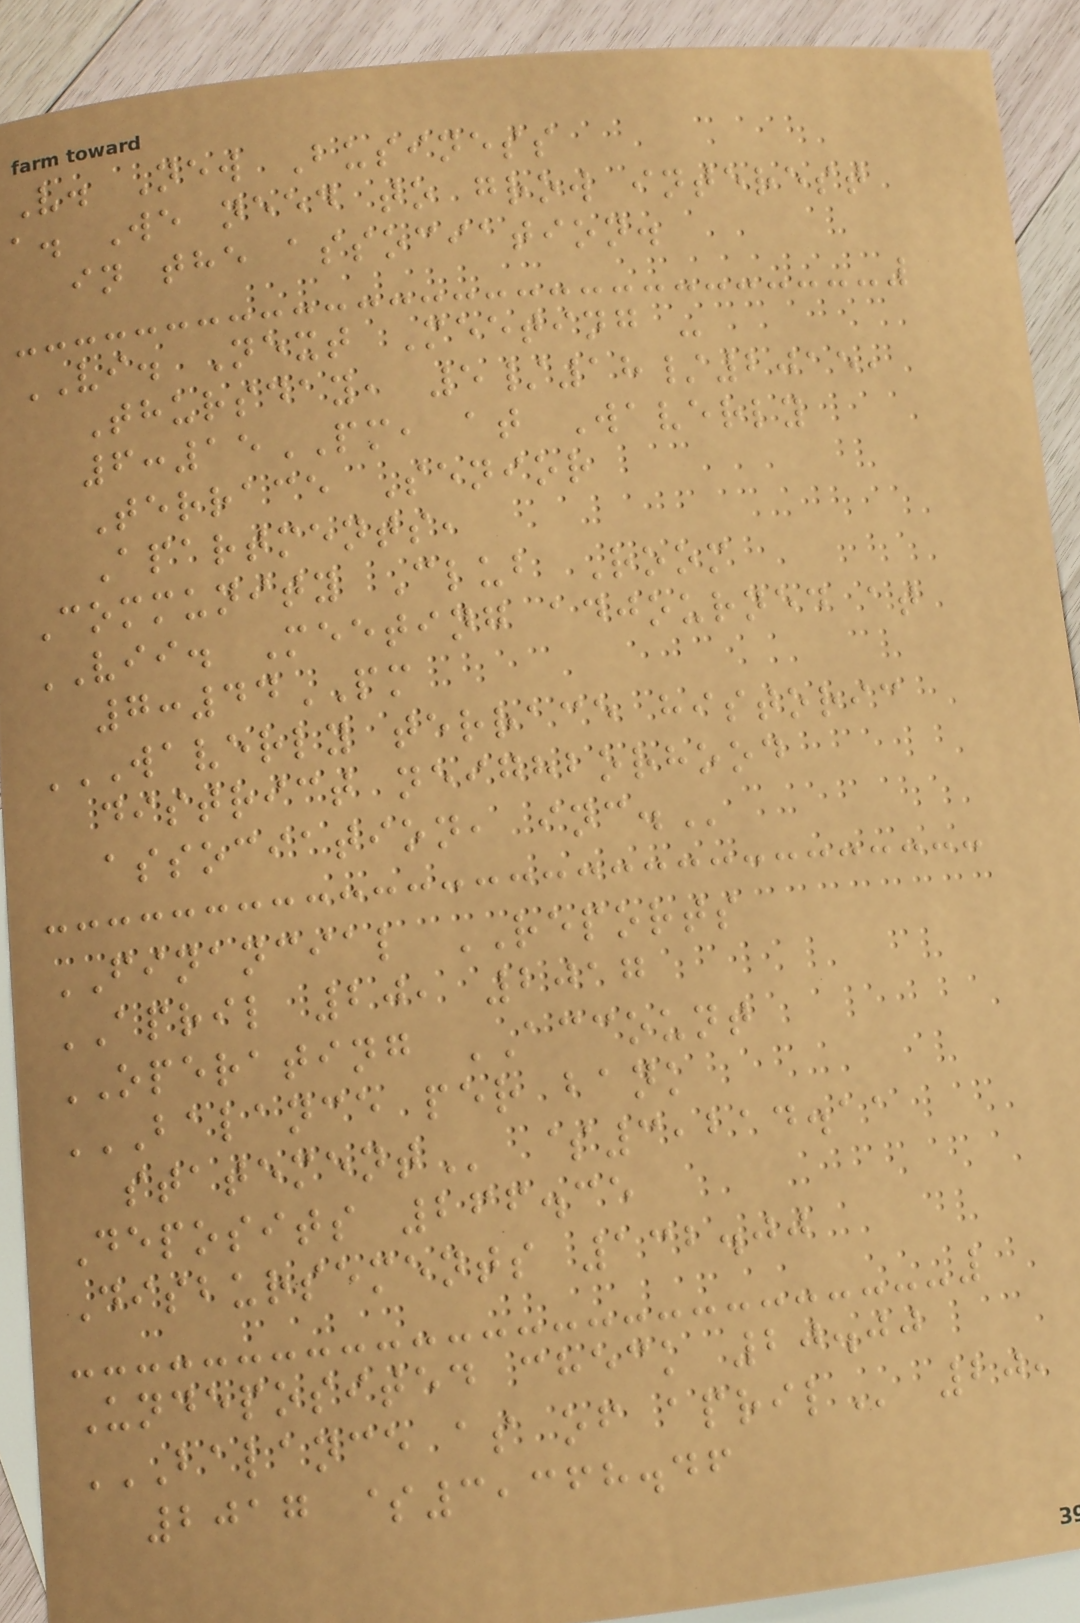V. New Business
a. We need to grow interest
in the association.
VI. Next Meeting -
Thursday, 5/18/2015,
6:15PM, at Waverly
Terrace Senior
Apartments,
Community Club Room
VII. Meeting adjourned at
7:44PM
WAVERLY TERRACE HISTORIC
DISTRICT NEIGHBORHOOD
ASSOCIATION, INC.
FINANCIAL REPORTS
APRIL 20, 2017
OPERATING ACCOUNT
BALANCE PER BANK
STATEMENT $3,214.11
Deposits 266.35
Disbursements 132.00
Undeposited check 20.00
BALANCE AS OF APRIL 20,
2017 $3,368.46
